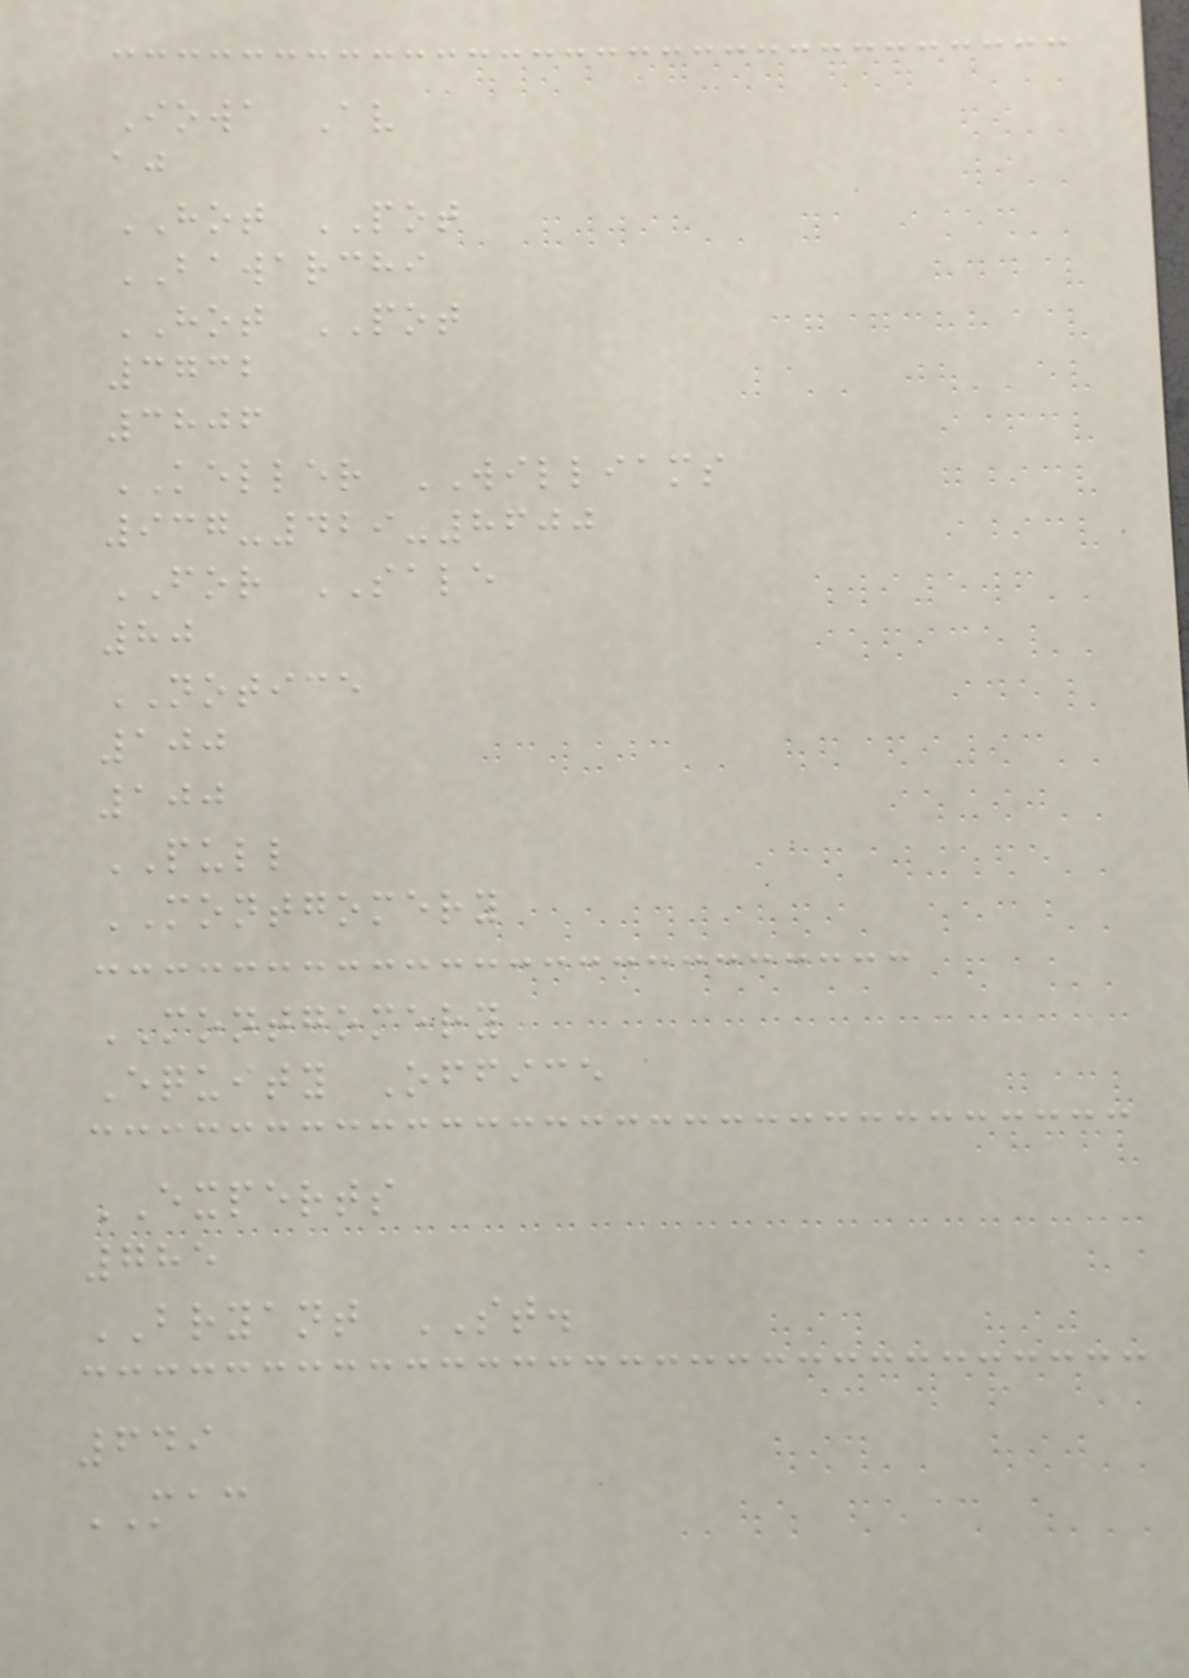Iowa Av
aj
HOT POT
BAWARCHI
HOT POT
3732
3806
KELLER WILLIAMS
937-429-8600
FOR SALE
80
NOTICE
100
100
PULL
MONTGOMERY
MONTGOMERY
Equity Office
EXPERTS
785
BRYANT ST.
649
MAC
